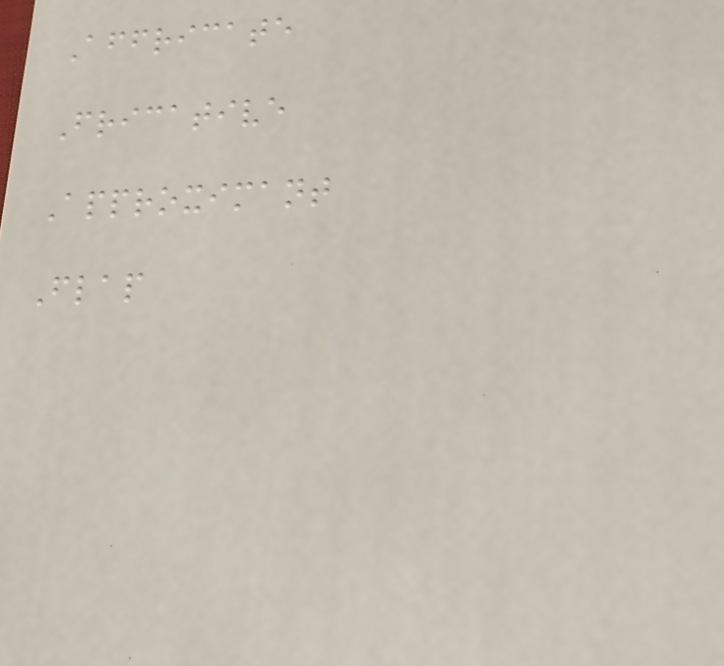Affricate
Fricative
Approximant
Flap
